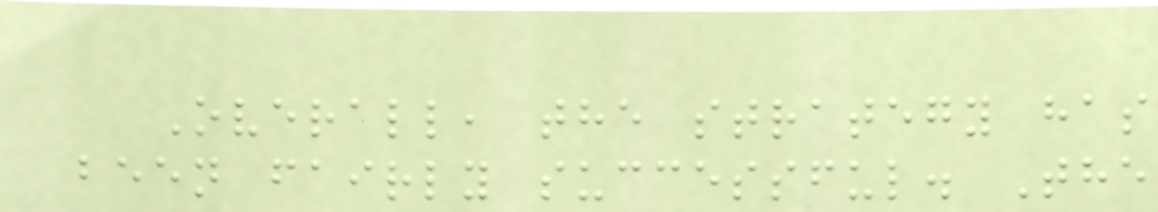Overall, the strategy has
been fairly successful. The
